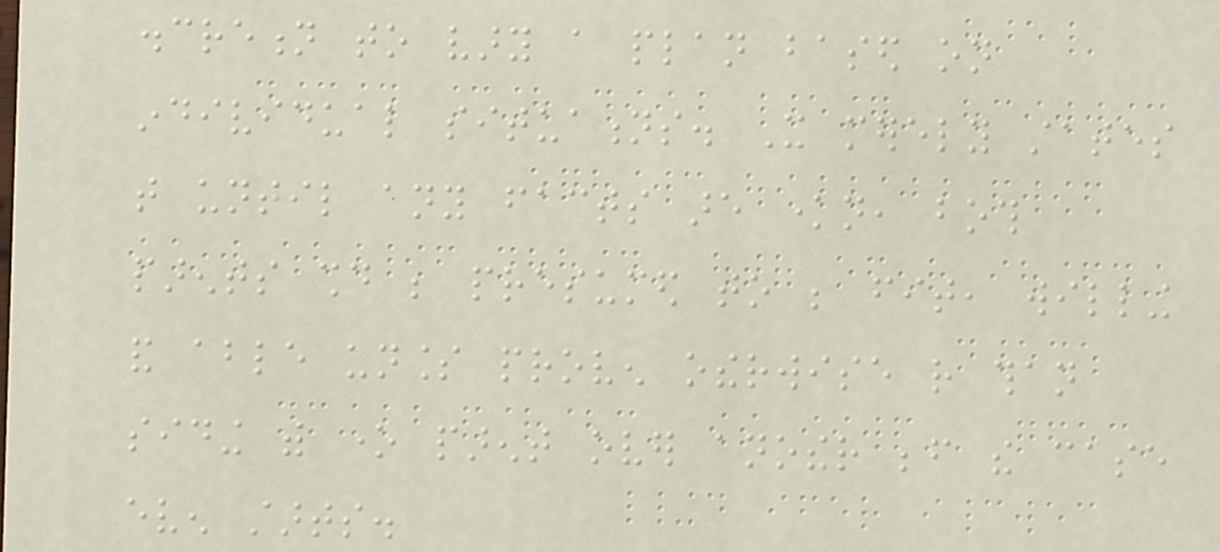discretion to vary a plan based on
individual situations. It merely states
that until any facts are known, both
parents should be presumed to be fit, willing
and able unless proven otherwise rather than
siding with one parent over another before the case
even starts.
